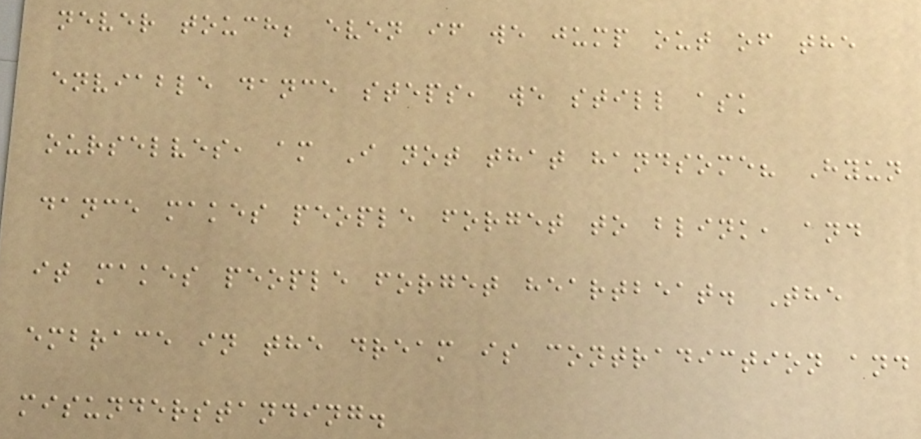never touch; even if we jump out of the
enviable dance steps, we still ask
ourselves, am I not that handsome? Hyun
dance makes people forget to blink, and
it makes people forget heartbeat. The
embrace in the dream is contradiction and
misunderstanding.
